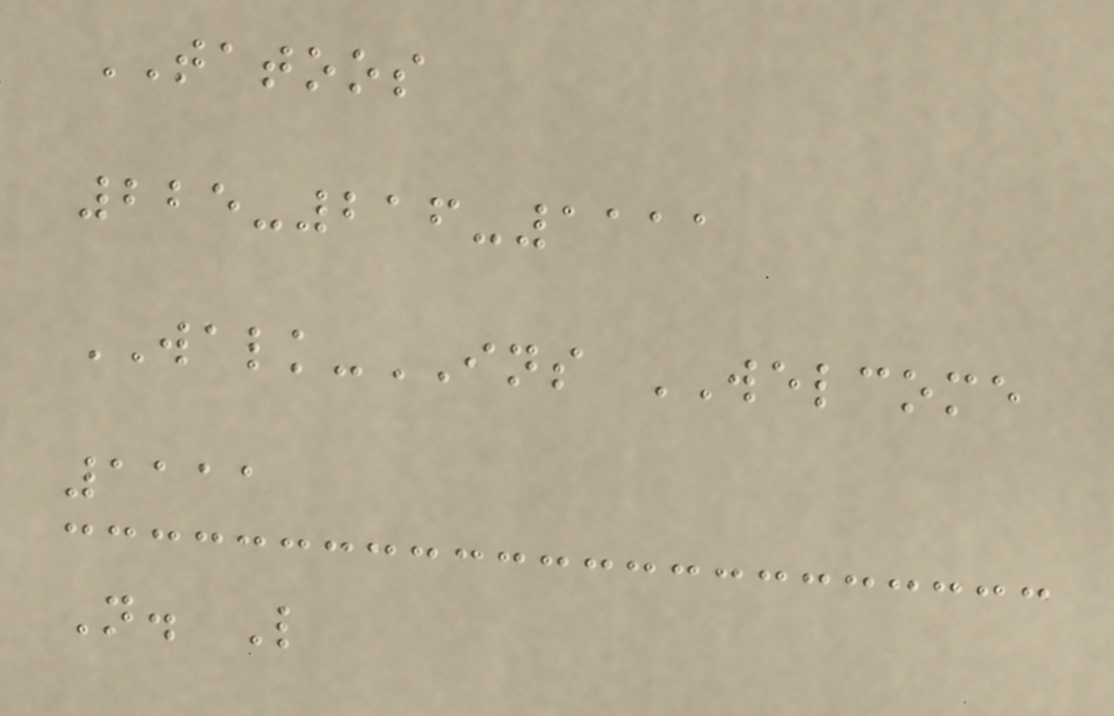TATOOS
225-216-1111
WALK-INS WELCOME
1111
N. L
